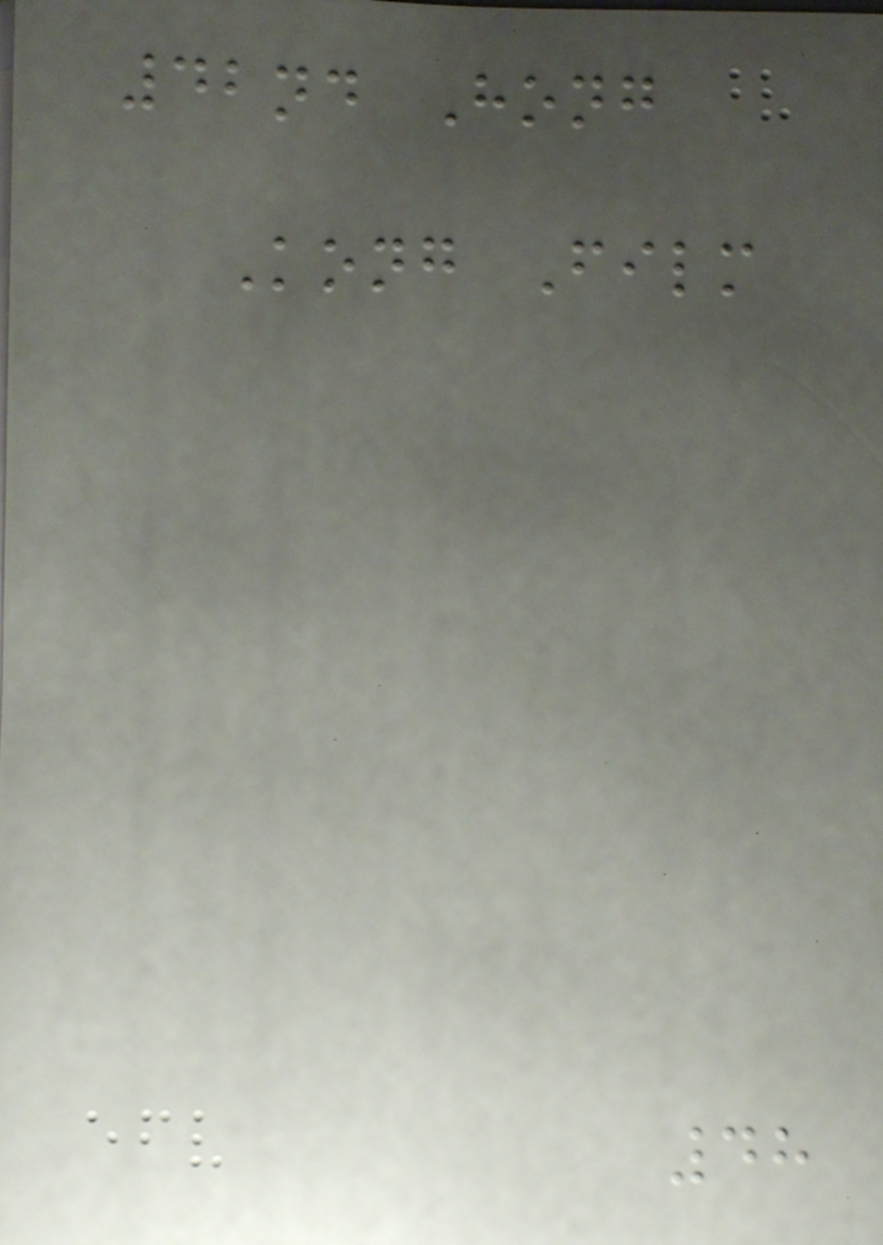42nd Hong
Kong Film
48
